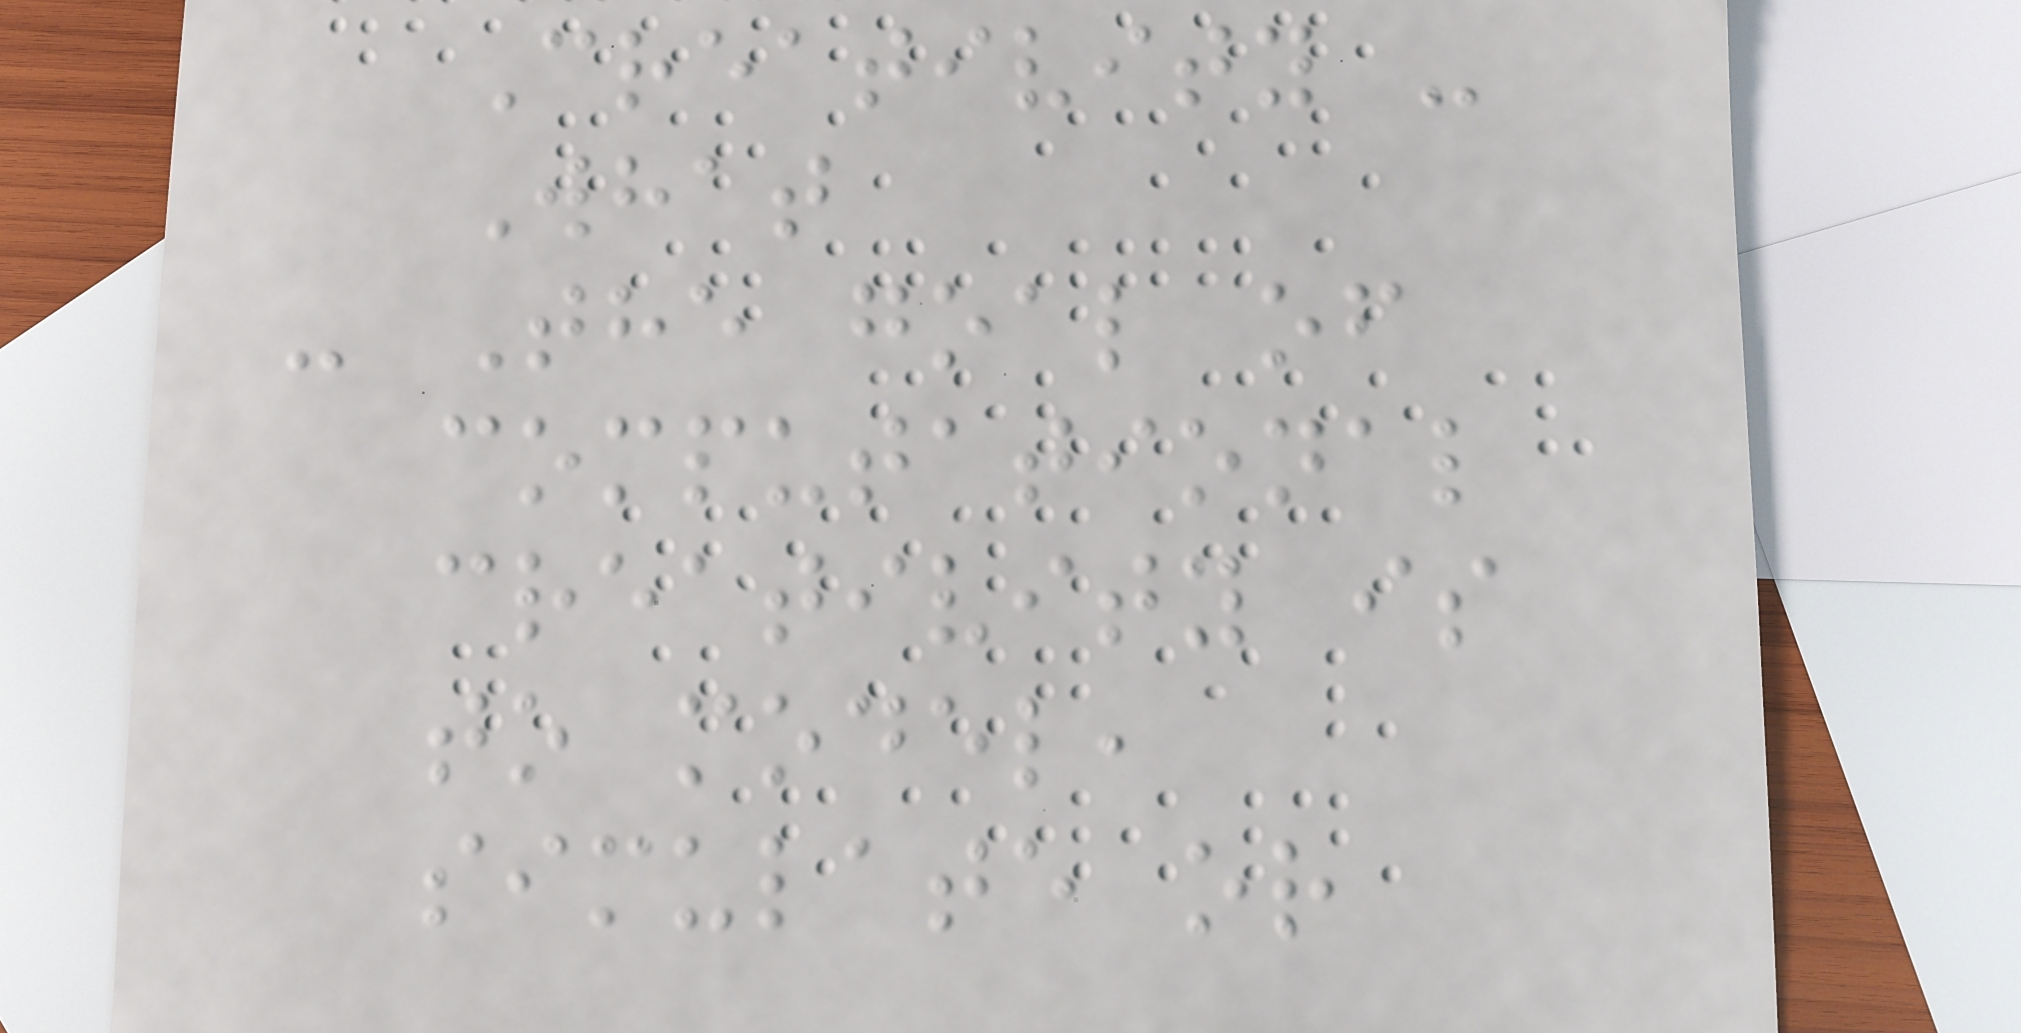Creativity -
What
- The goal of
computational
creativity is
to model,
simulate or
